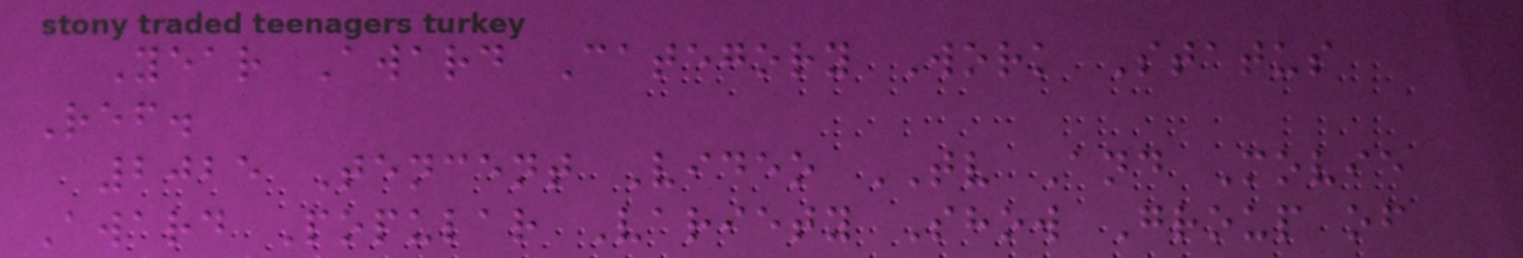Year Award Category Work Status
Ref.
2025 Tencent Video TV And Movie
Award Popular Variety Show Group of
